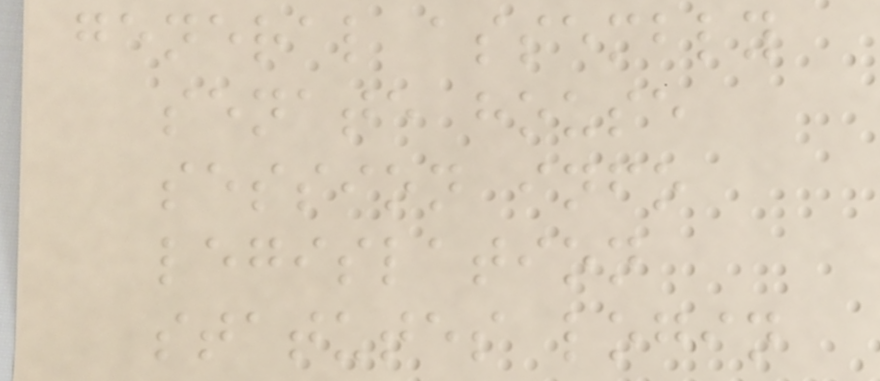general assembly
senate house
session info
legislation
statutes login
